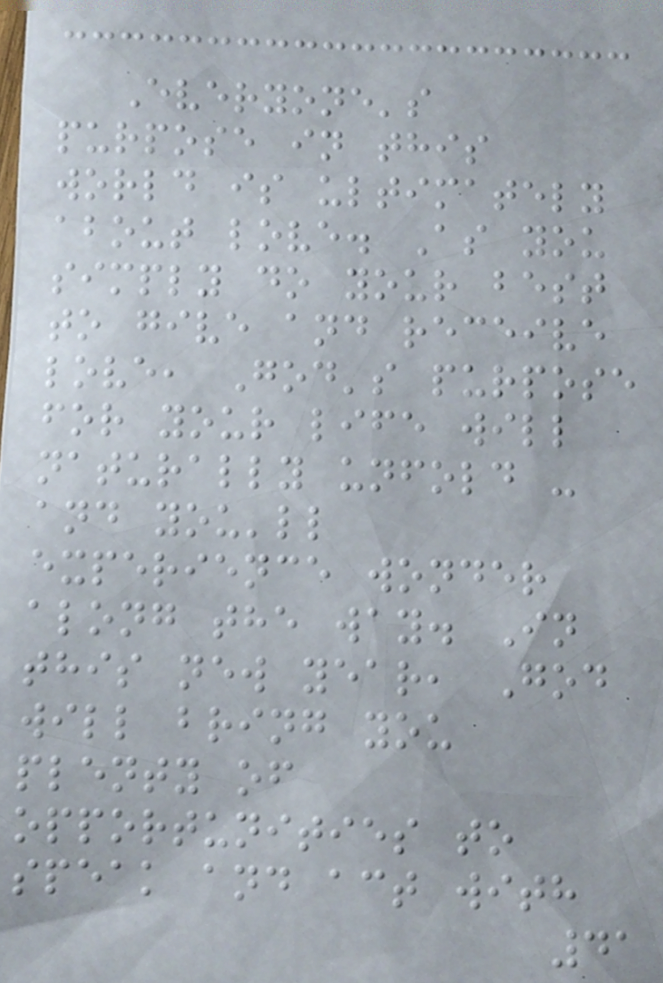Everyone's
purpose in this
world is ultimately
about love. As you
simply do your best
to give and receive
love, God's purpose
for your life will
naturally unfold -
and you'll
experience wonder
along the way. In
this new year, God
will bring you
plenty of
opportunities to
speak and act with
41
